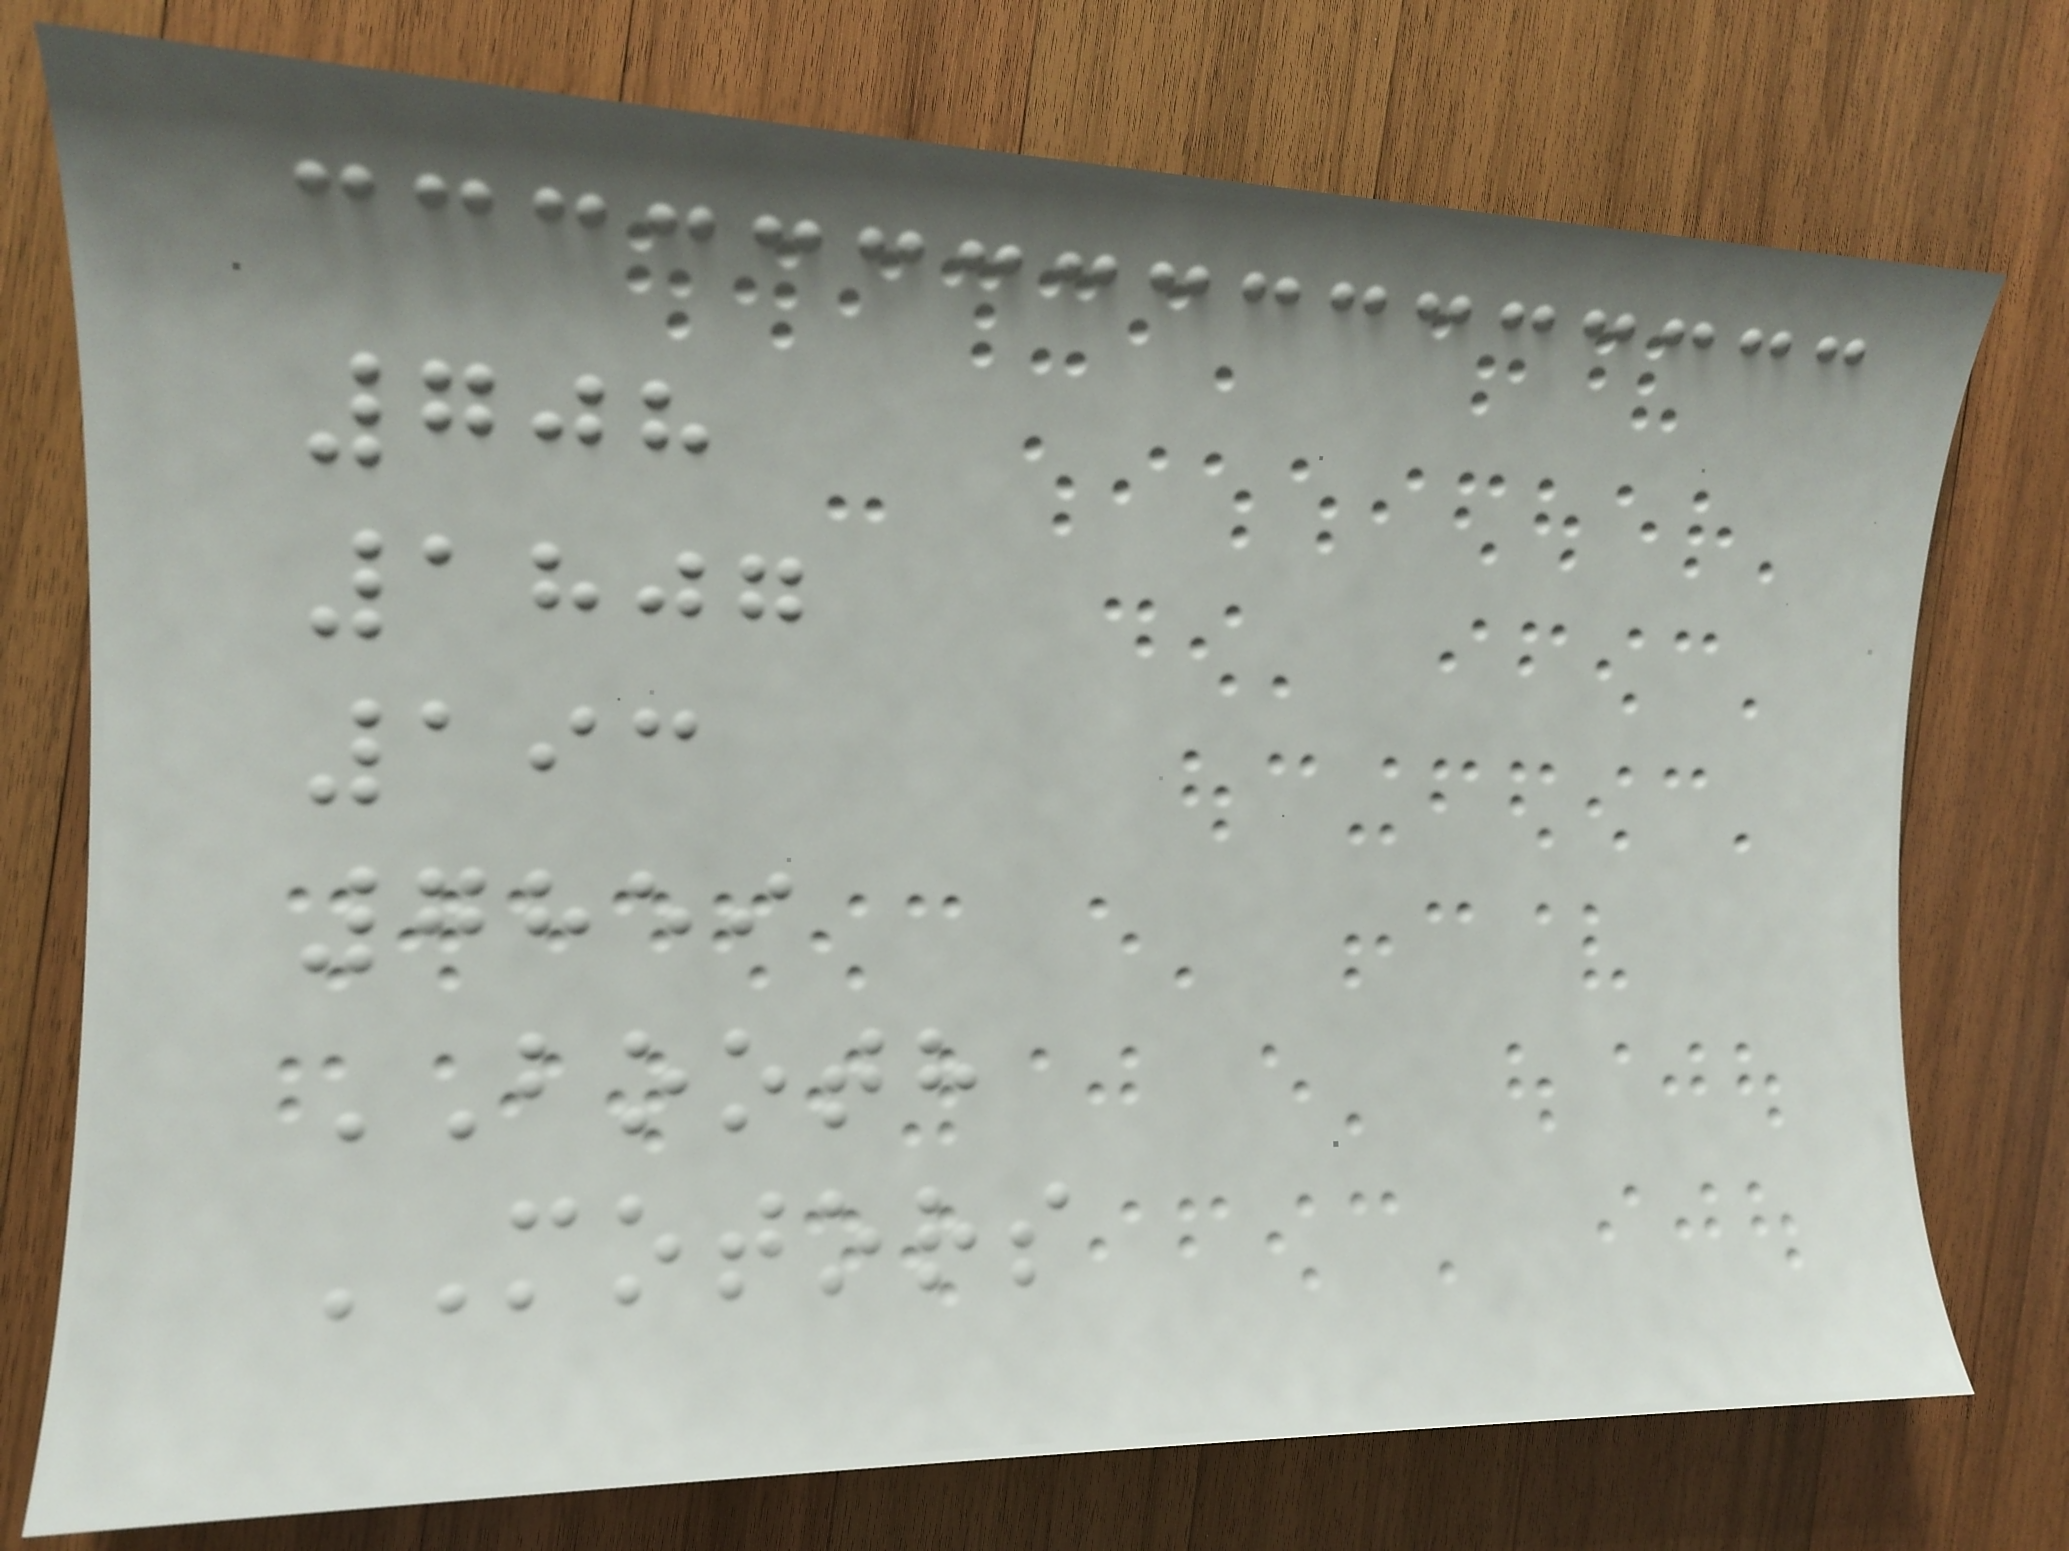708
1807
193
7859
BOOTH
MOTORS
